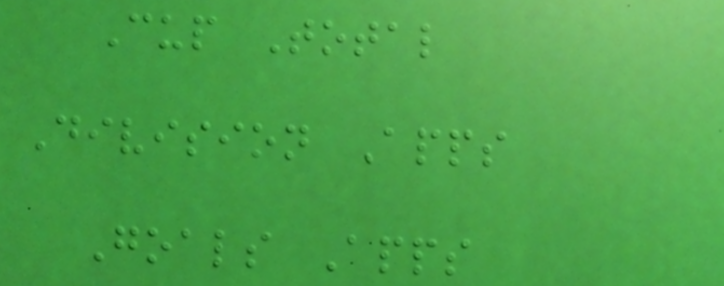Cup Total
Division Apps
Goals Apps
